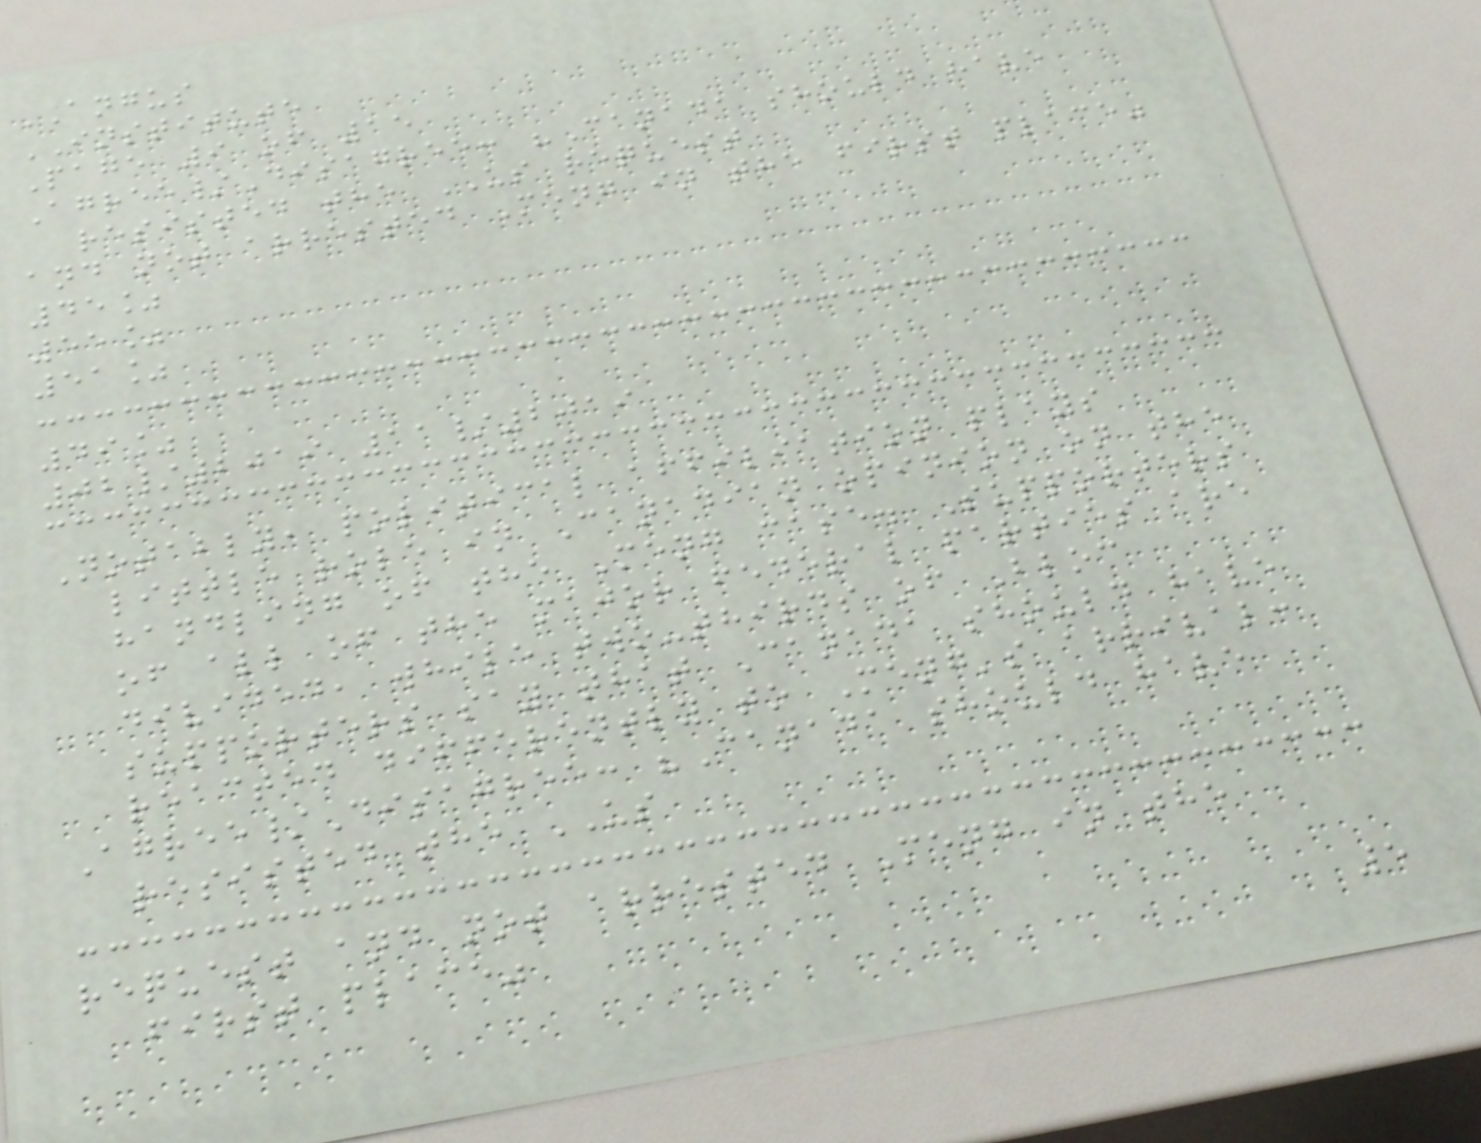ANGUS
INSTITUTE
Page 9 of 15
Agree/Disagree: "Canada should have
resisted the US request
and not arrested Meng in the first place"
45%
55%
51%
49%
02/2019 11/2019
Notably, political affiliation plays
little role in Canadian opinion on the
handling of the Meng case. Supporters
of all of the major federal parties are
divided, while two-thirds of Bloc
supporters say that Canada should have
reacted differently to Meng's arrival:
Agree/Disagree: "Canada should have
resisted the US
request and not arrested Meng in the
first place"
5
